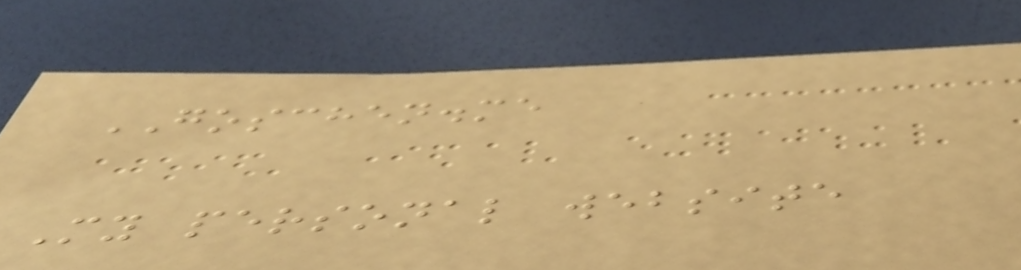GOSCHEN.me
My personal website
